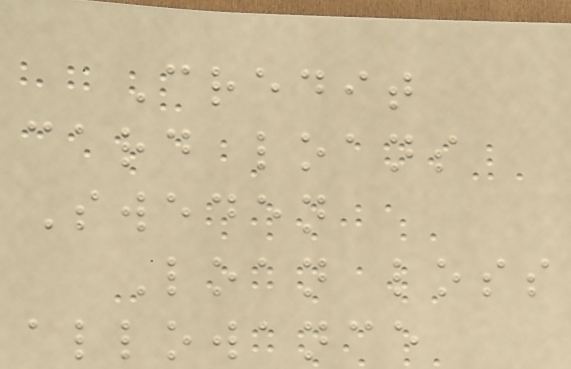Credit
card loans
Sweden
Loan loss
allowance
